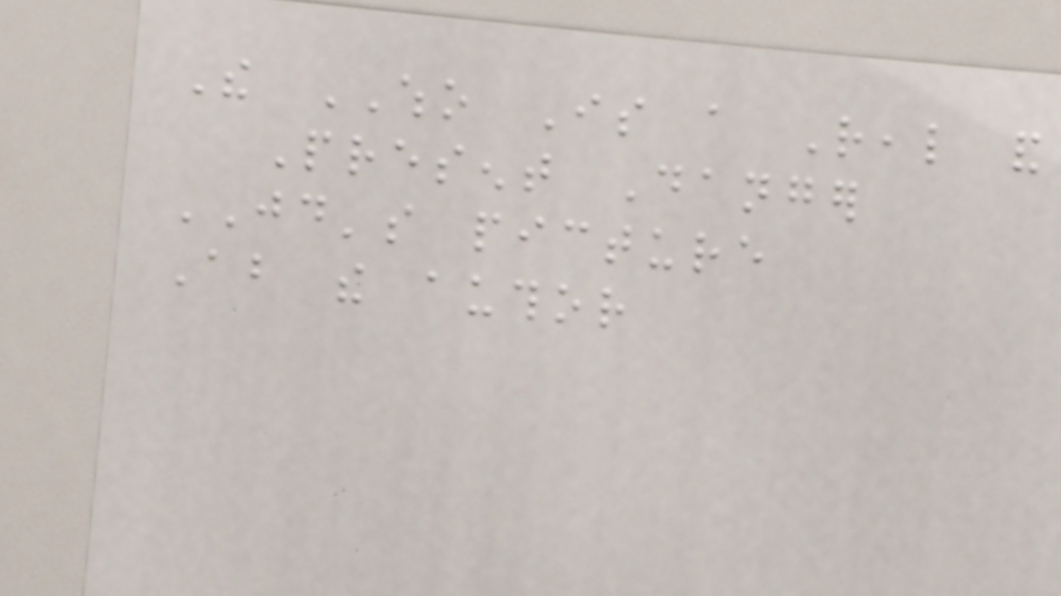The WHO Is a Real and
Present Danger
JD's picture
About the author
